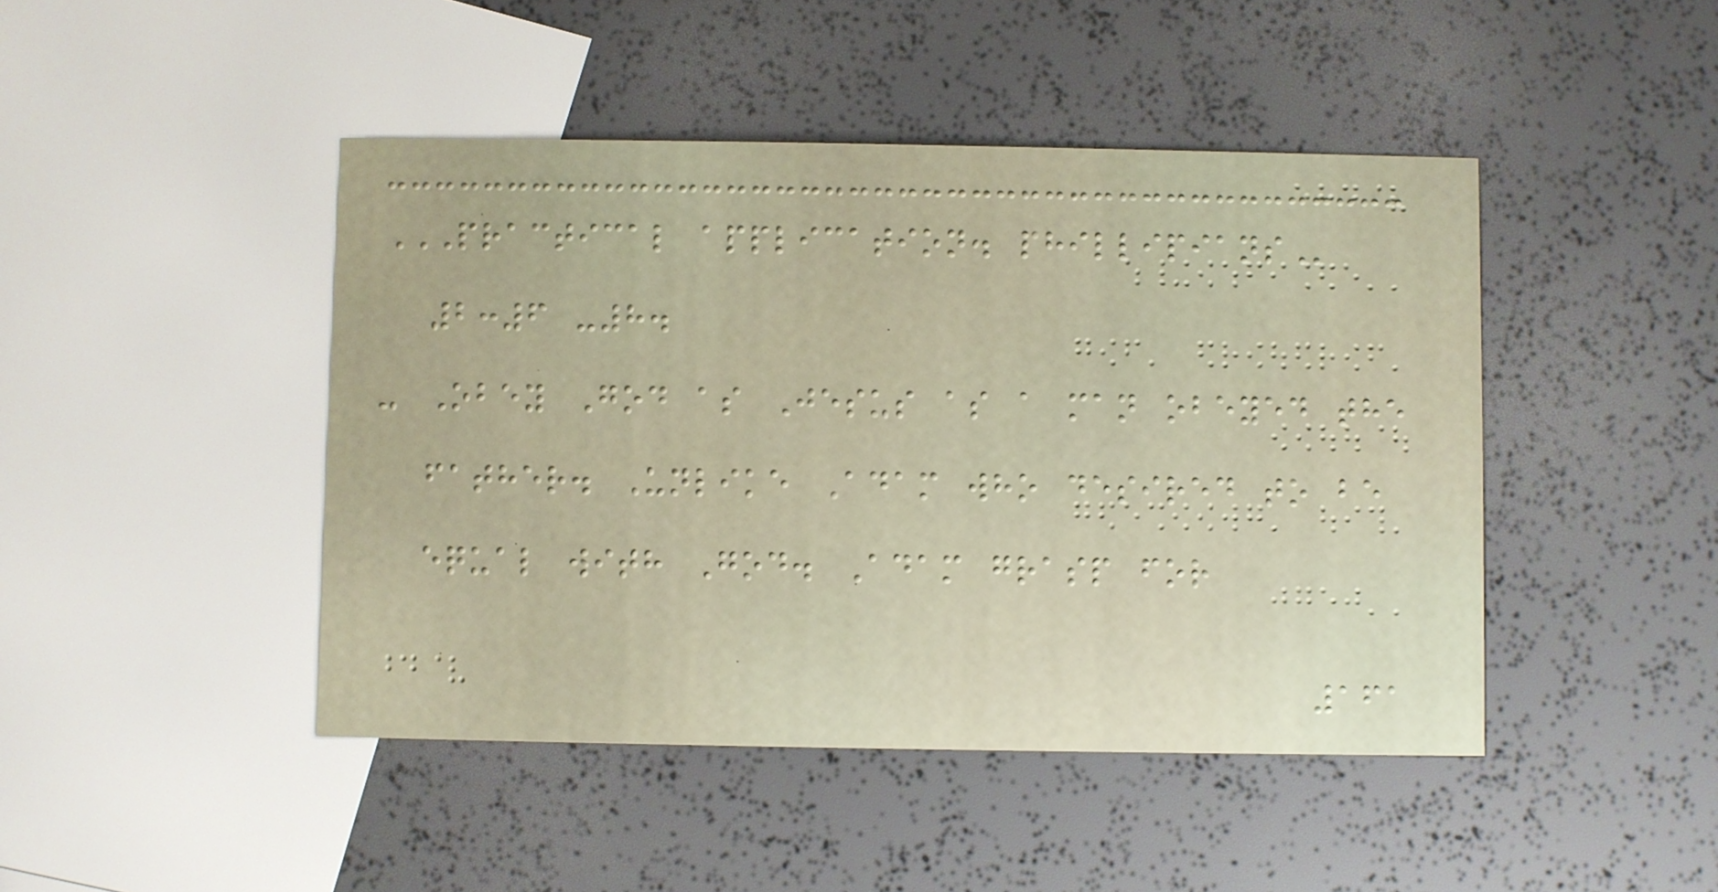PRACTICAL APPLICATION. PHILLIPIANS
2:6 -8.
- Obey God as Jesus as a man obeyed the
father. Unlike Adam who desired to be
equal with God. Adam grasp for
161
